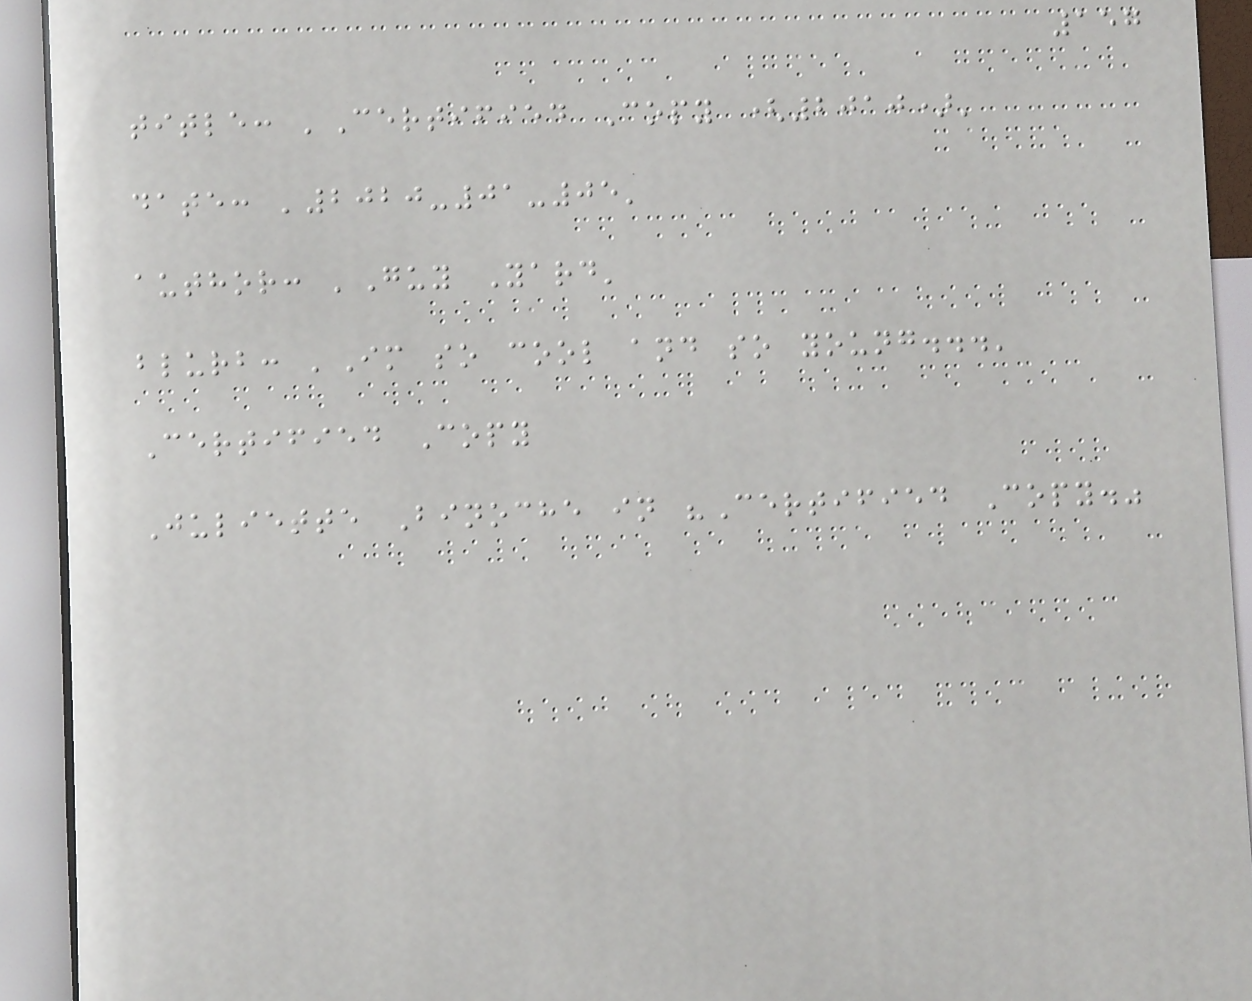157
title: 'Certified Copy (2010)'
date: '2020-01-05'
author: 'Guy Yard'
blurb: 'Im so cool and so young...'
Certified Copy
Juliette Binoche in "Certified Copy."
